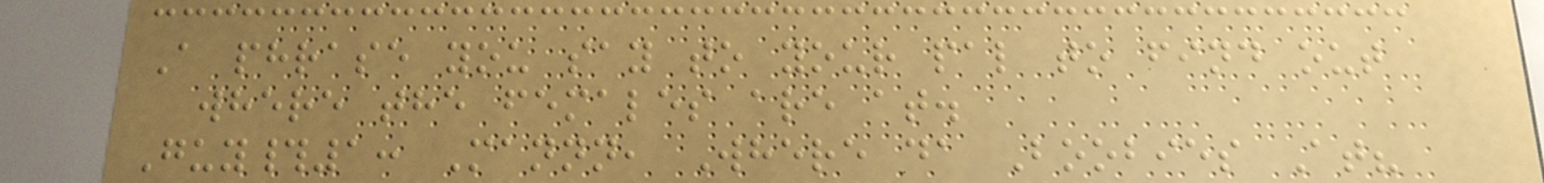A phrase you say to your pal to find out
where the females are at.
Guy#1: Mannn, Where da Boobies At?
